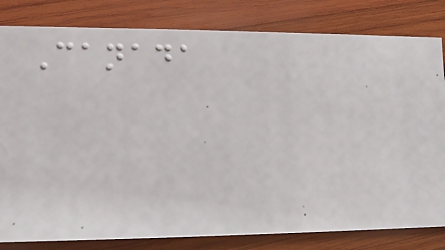Canada
